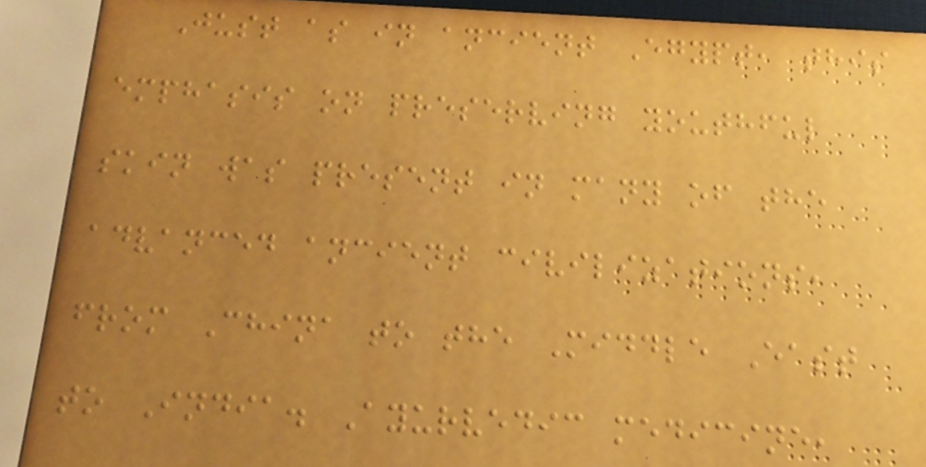Just as in ancient Egypt, this
emphasis on preserving youthful
skin was present in many of the
advanced ancient civilizations,
from China to the Middle East
to India. Ayurvedic medicine,
